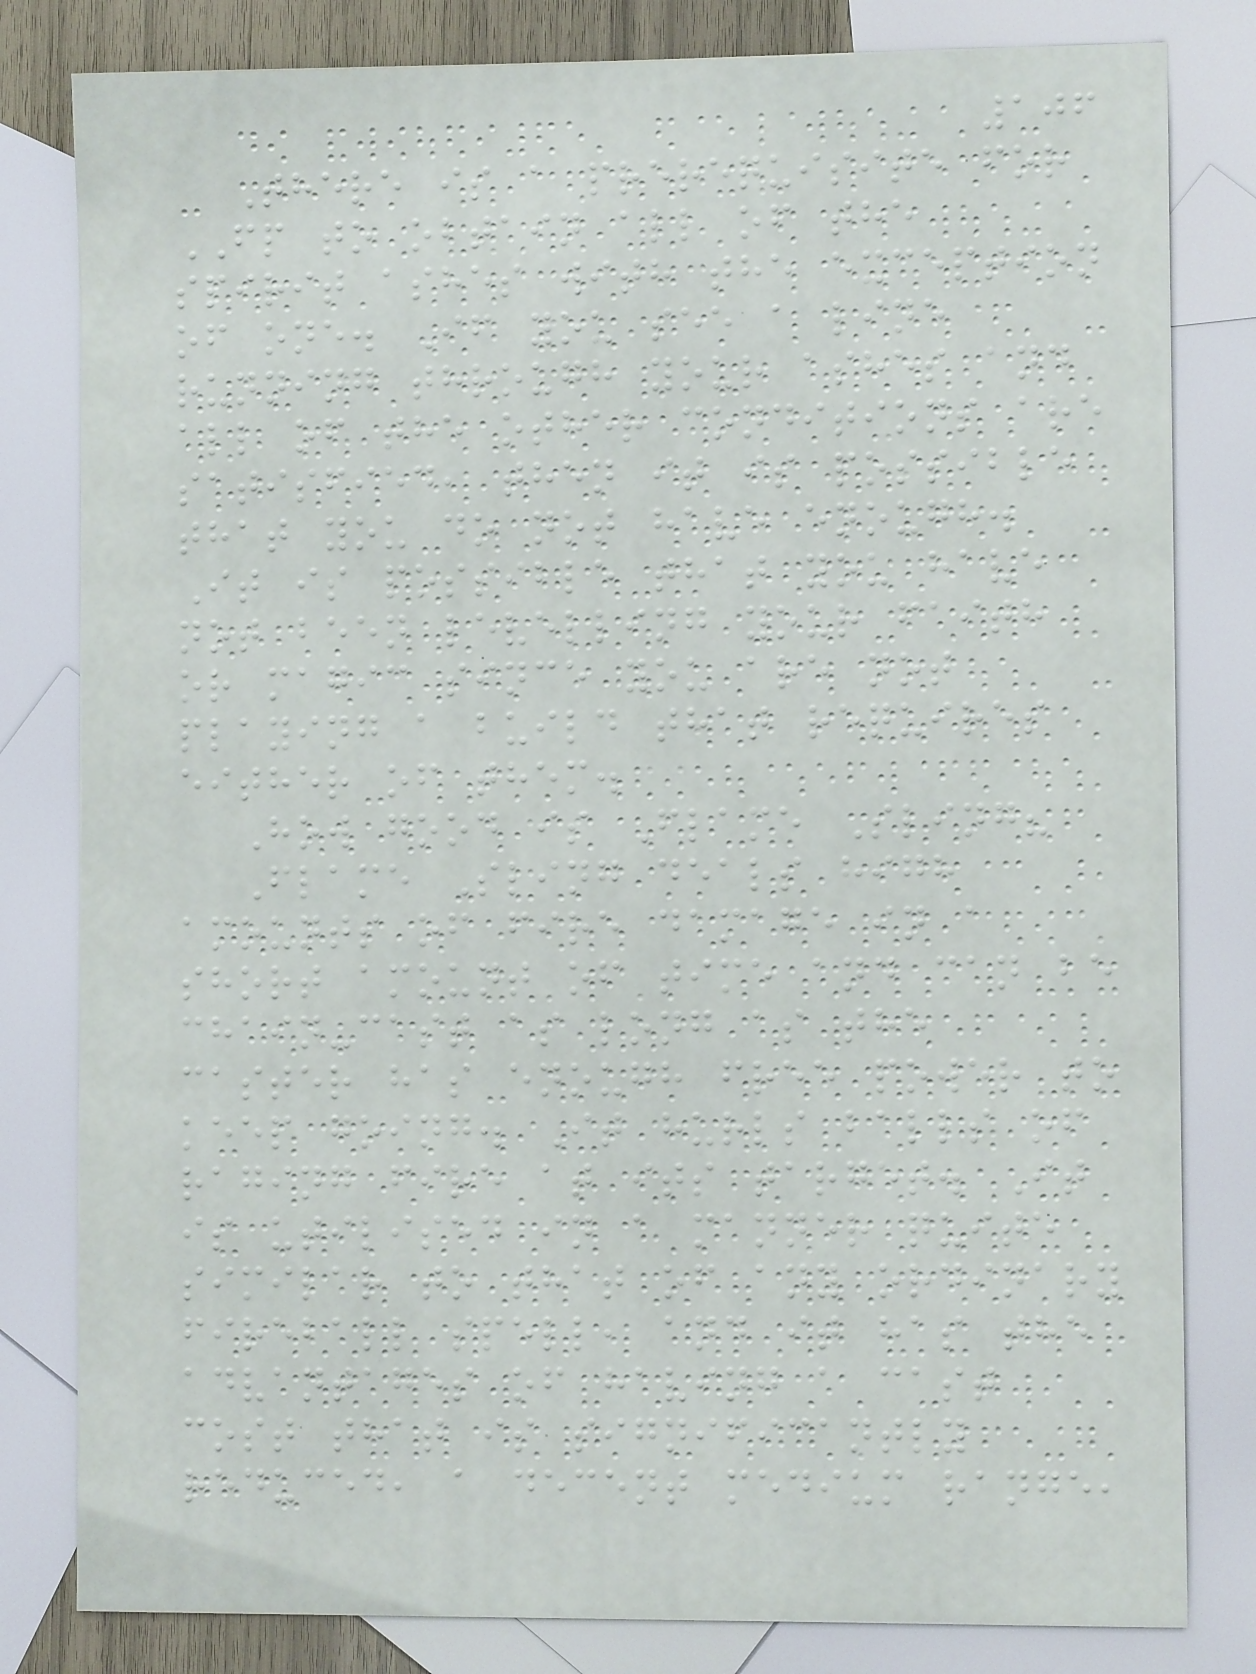106
There is a prerequisite for
FP to obtain all of the
spirit ashes with the exception
of one. If you see a line
running through your ashes and
all of the other conditions are
satisfied, then it is possible
that you do not have enough.
It is possible that you have
not been levelling your faith
or magic since you are not
playing a build that requires
either of them.
How good is Flame Sling?
Flame Sling deals high
amounts of fire damage in a
short amount of time and can be
chain-cast as long as the
caster has enough free power to
keep going. It hurls balls of
raging fire at its target. It
is utilised in a manner quite
similar to that of any ordinary
fireball spell, and it has the
advantages of having a cast
cost that is significantly
reduced, a decent medium range,
